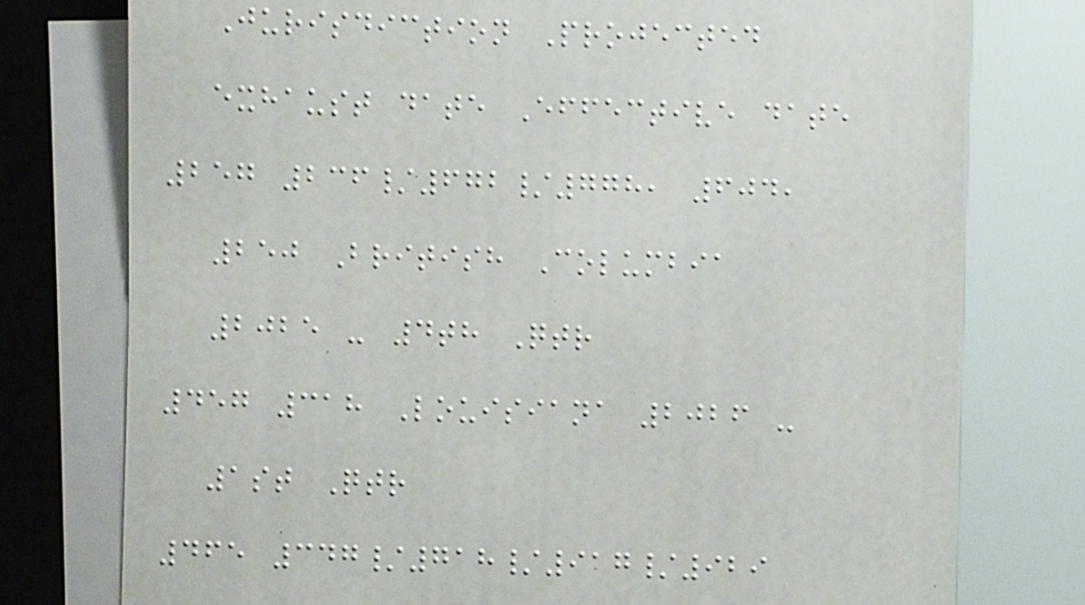Jurisdiction Projected
exhaust date Effective date
257 236/672/778, 604,
250 British Columbia
2025 - 4th Qtr
457 318 Louisiana 2026 -
1st Qtr
465 347/718/917/929
